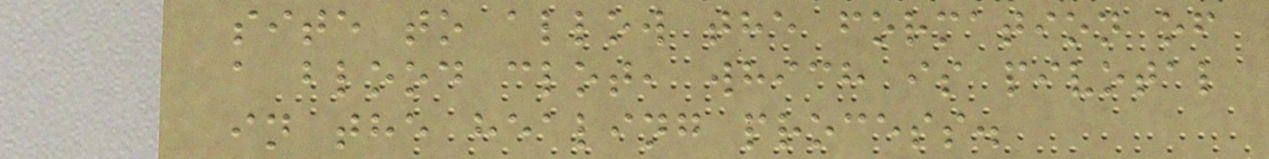site to allow the formation of
a blood clot, which is pivotal
in the healing process.
